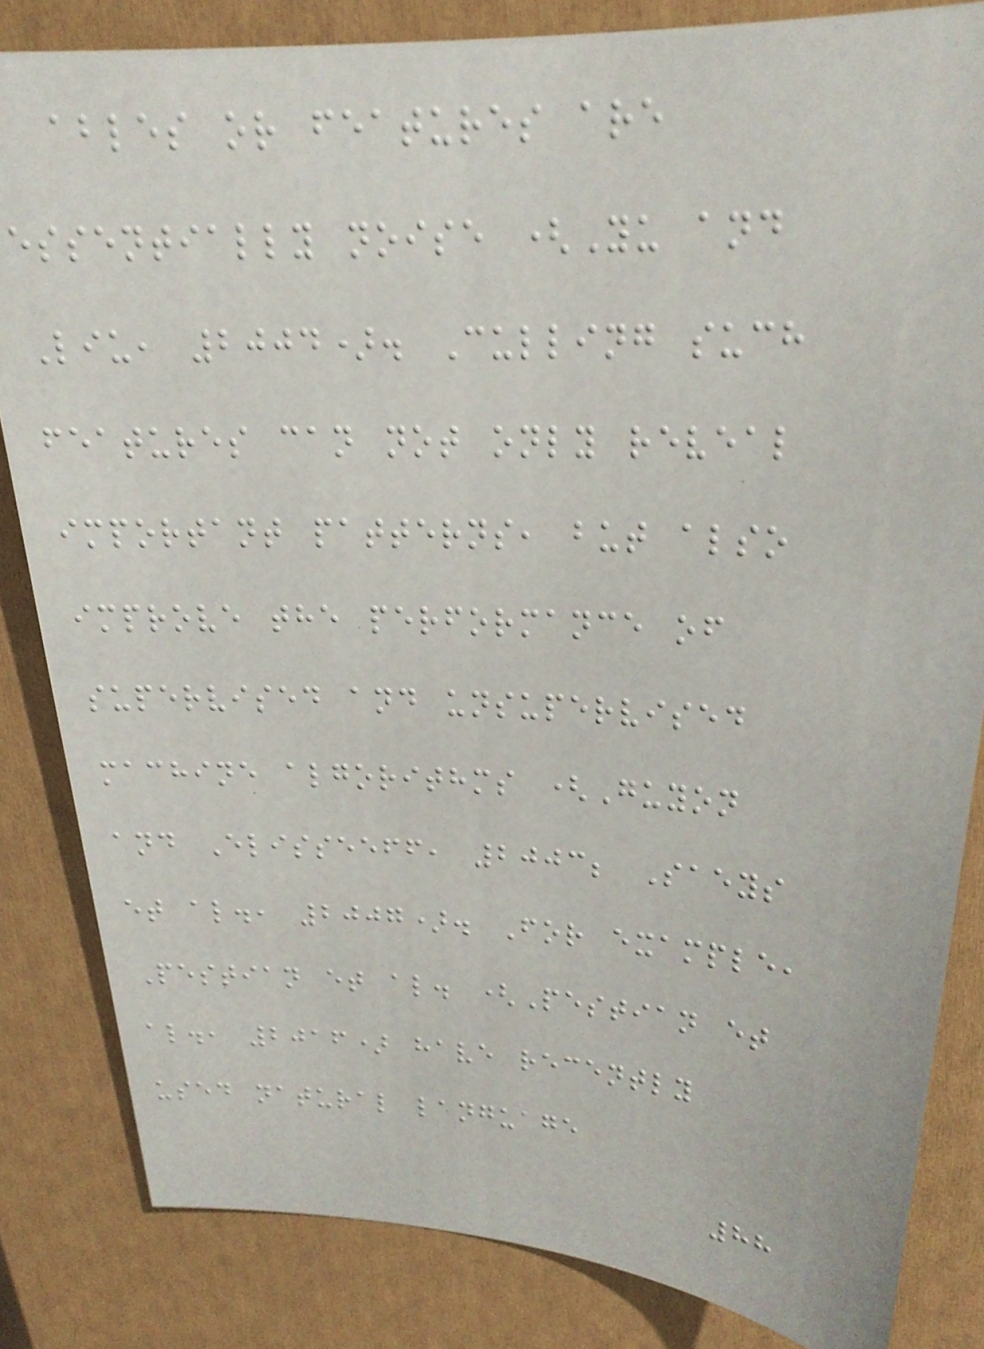ables or features are
essentially noise (Yu and
Liu, 2004). Culling such
features can not only reveal
important patterns, but also
improve the performance of
supervised and unsupervised
machine algorithms (Guyon
and Elisseeff, 2003; Saeys
et al., 2007). For example,
Pestian et al. (Pestian et
al., 2016) have recently
used natural language
88
